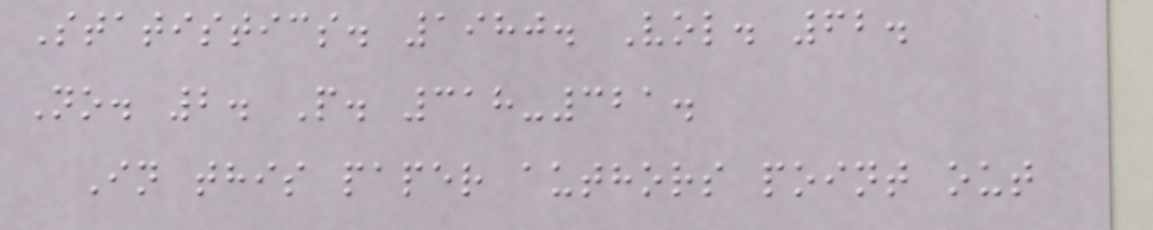Statistics. 1980. Vol. 62.
No. 2. P. 318-321.
In this paper authors point out
